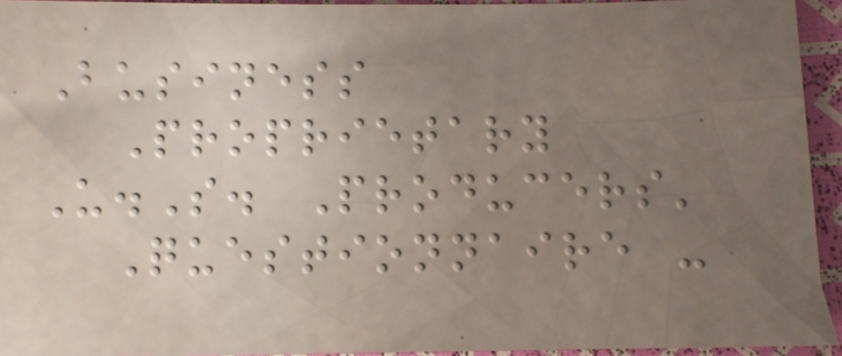Business
Proprietary
U.S. Producers'
Questionnaire -
